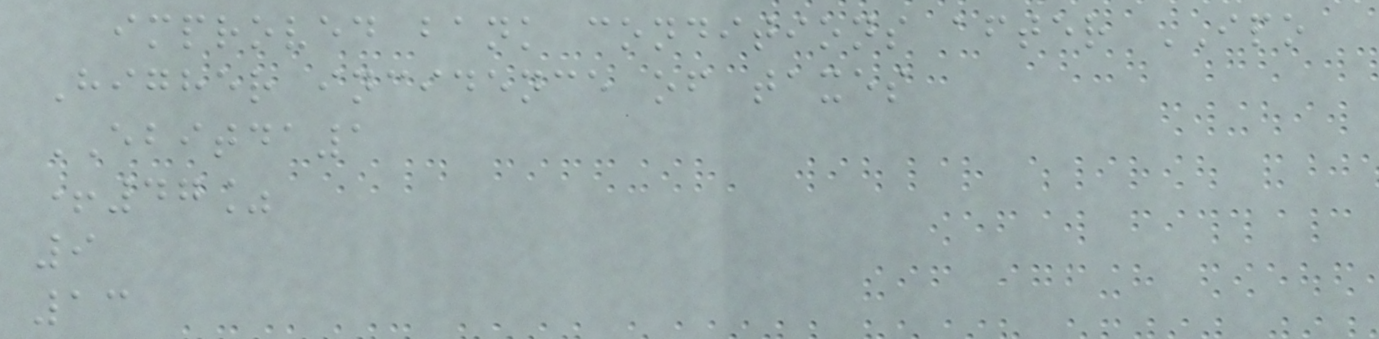improved bank conditions after IPO
Higher incidence of taxes
EBITDA1
+47%
9
13
